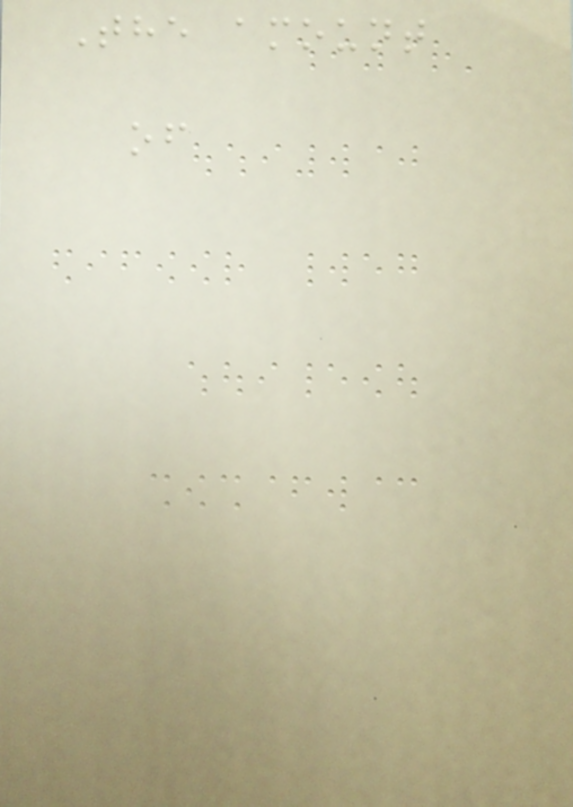The amount
of
